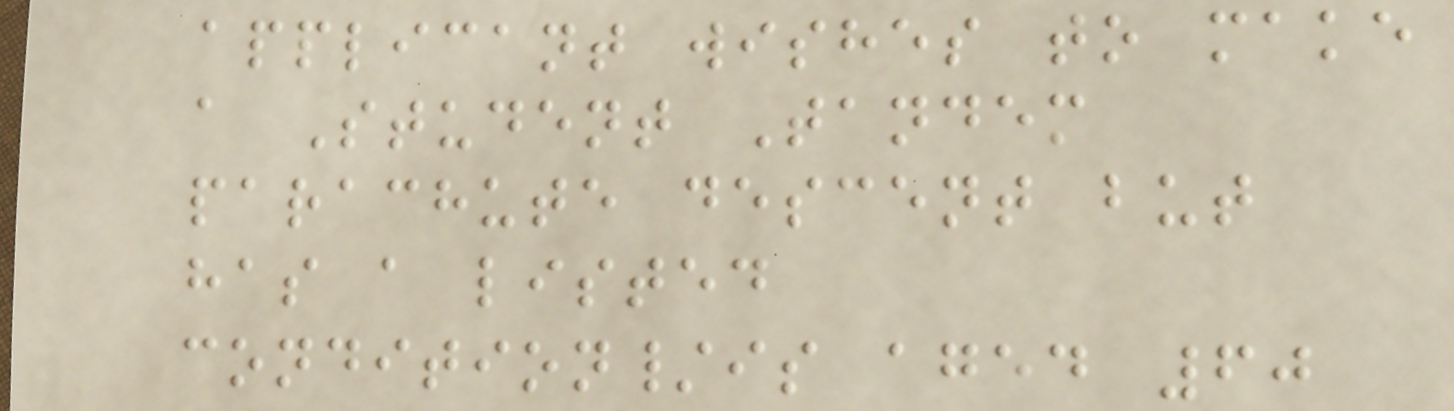applicant wishes to make
a Student Tandem
parachute descent but
has a listed
condition/is aged 60
